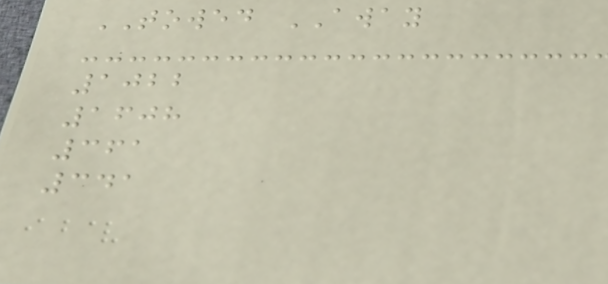TOWED AWAY
1022
1608
361
341
